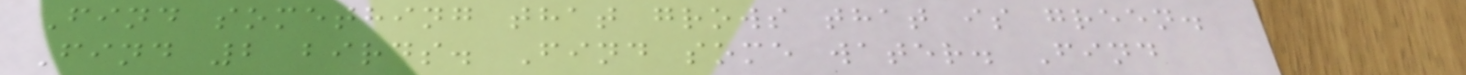Find something that grows that is green.
Find 2 birds. Find some water. Find
